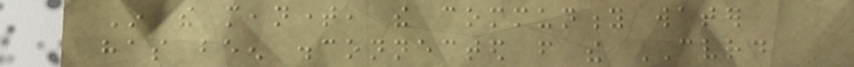In the meantime, the community water
has been disconnected from the CVRD
